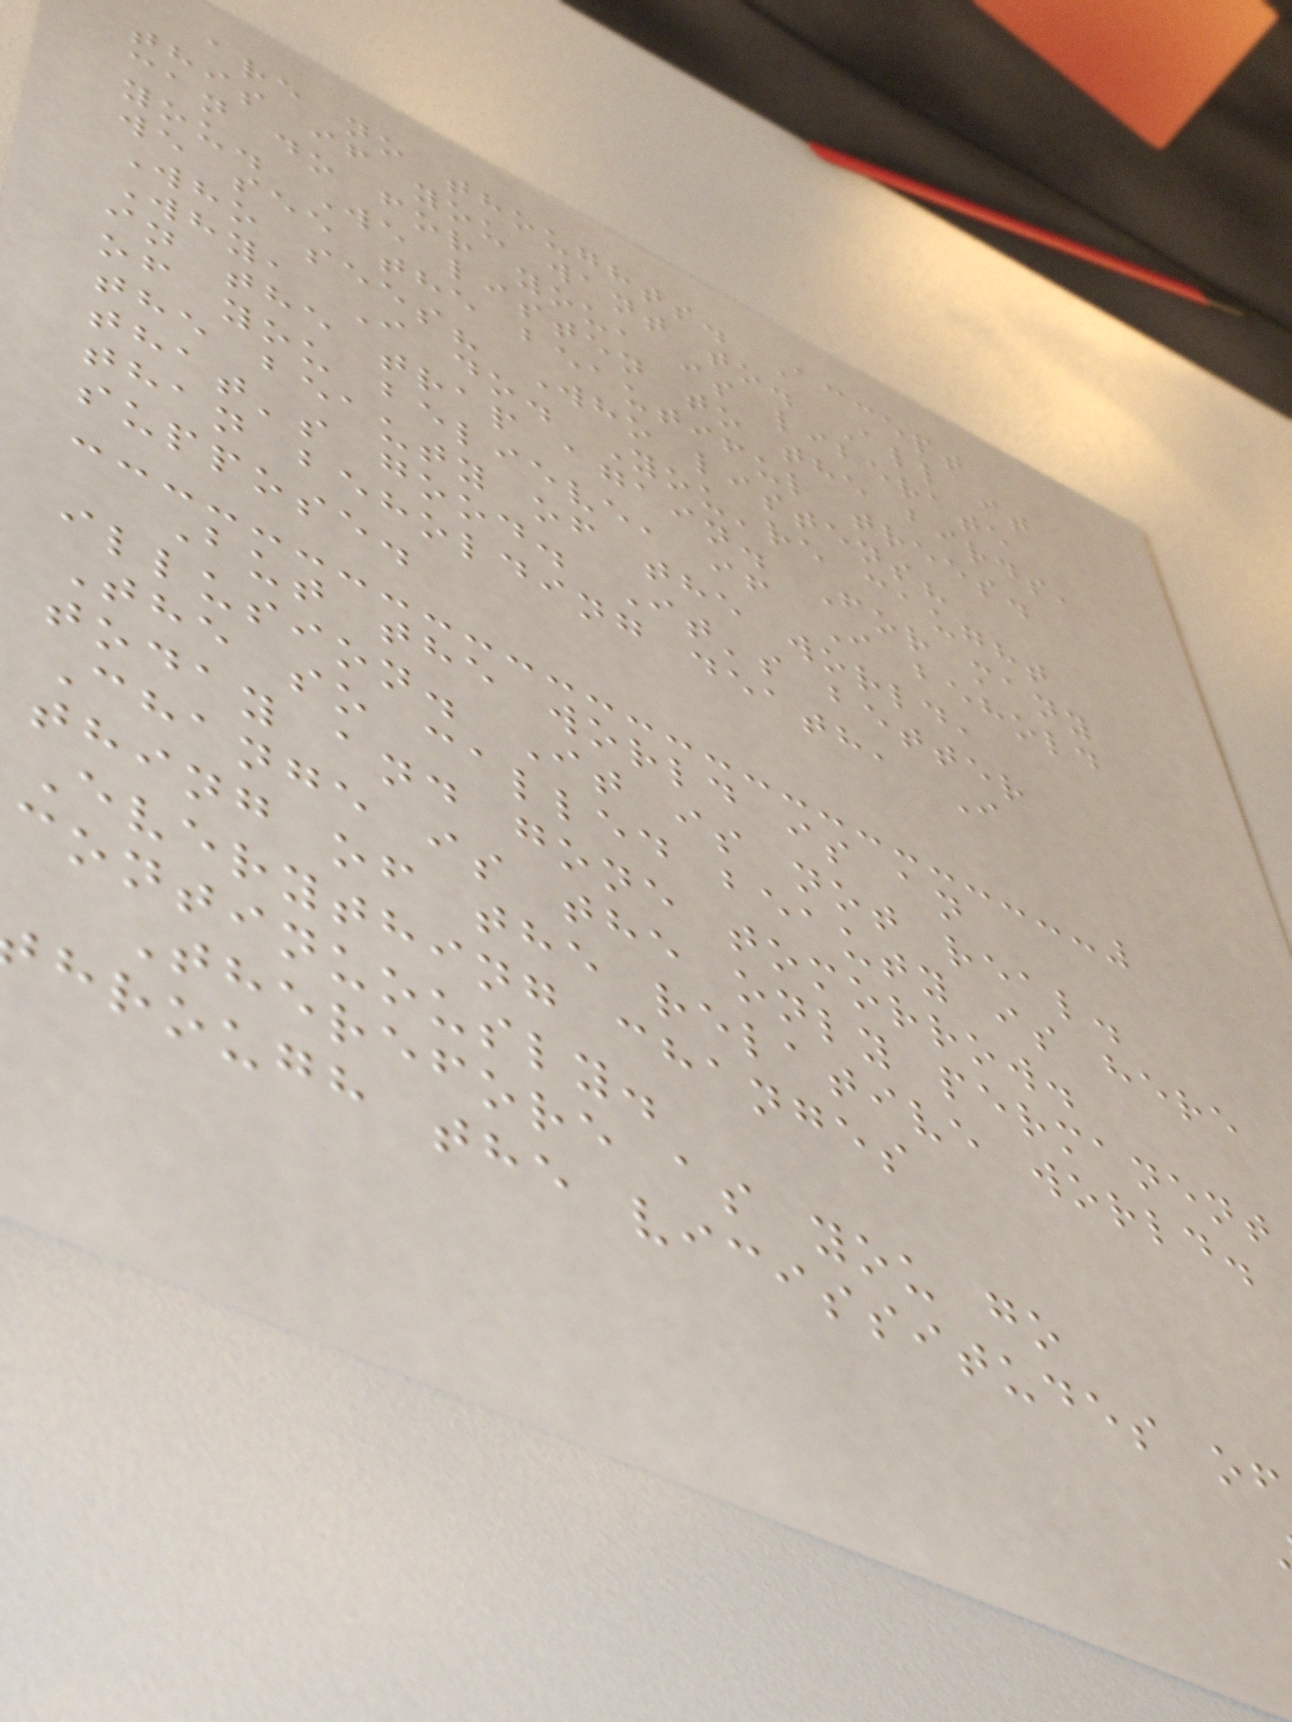are no thoughts. Accept
this if you want to. All it
can do for you, is liberate
you. We listen to the birds,
we see the beautiful trees.
Who sees? Who listens?
Why, I do. You're caught
in the trap again. For many
of you believe, if I behold
the beauty of the world,
that's good. It's better
than beholding death, I
suppose.
But the world is an
illusion. It is not real.
The so called beauty is here
today and gone tomorrow.
Change is the only permanent
thing of the relative world.
Everything changes
continuously.
Therefore as you go
hrough the vicissitudes of
